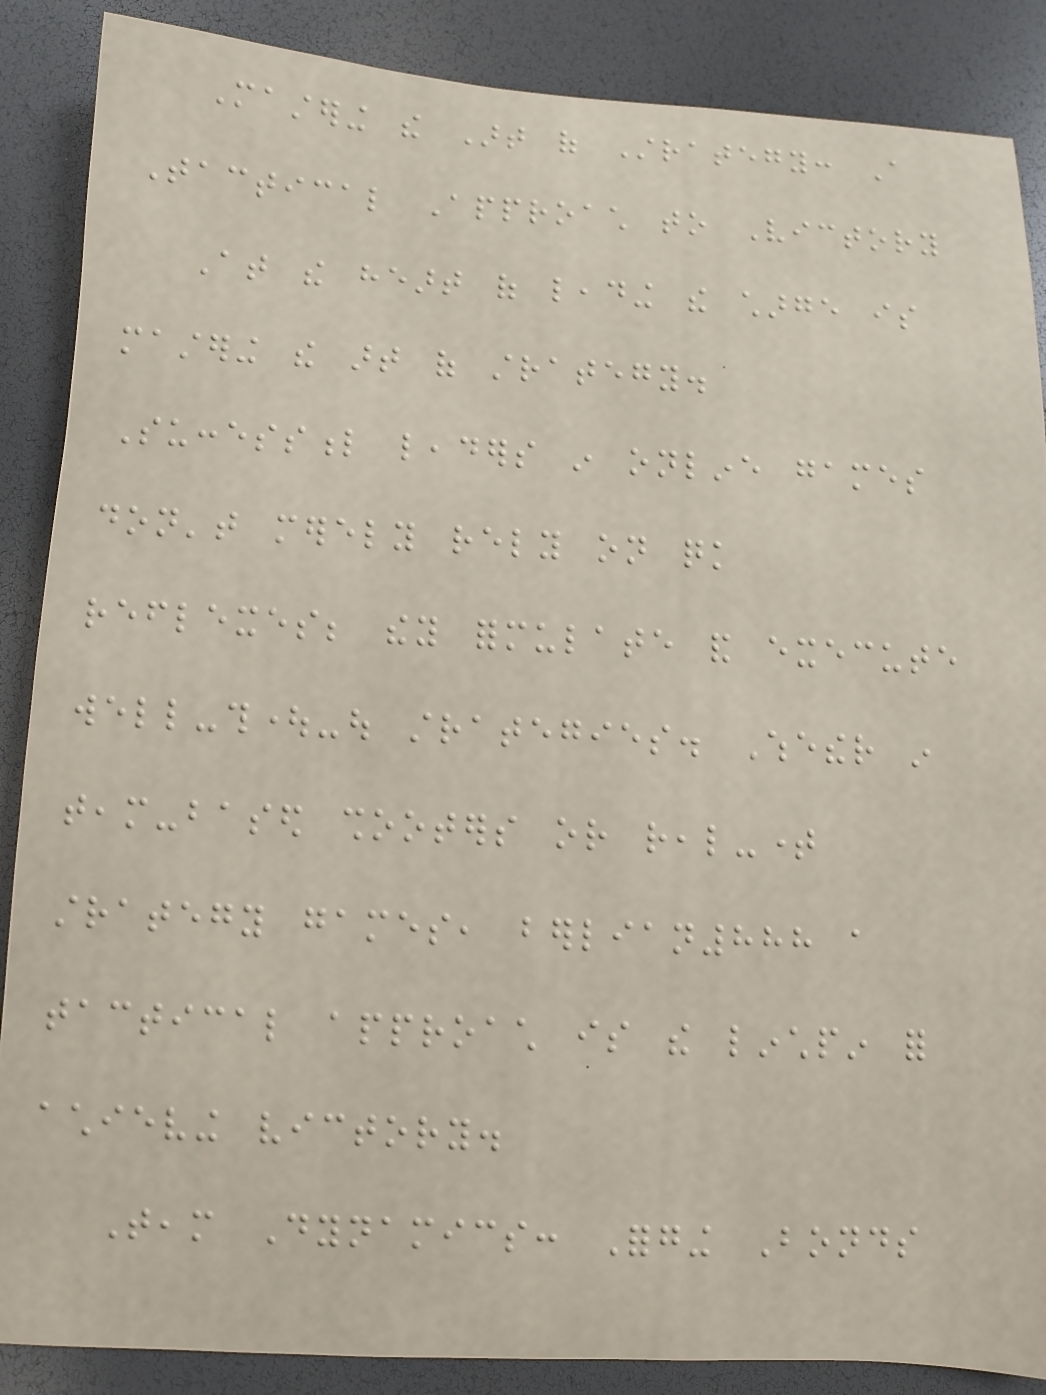Mastering the Art of Strategy: A
Tactical Approach to Victory
At the heart of leading the charge is
mastering the art of strategy.
Successful leaders in online games
don't merely rely on quick
reflexes; they formulate and execute
well-thought-out strategies. Whether in
team-based shooters or real-time
strategy games, berlian888 a
tactical approach is the linchpin for
achieving victory.
Team Dynamics: Forging Bonds
